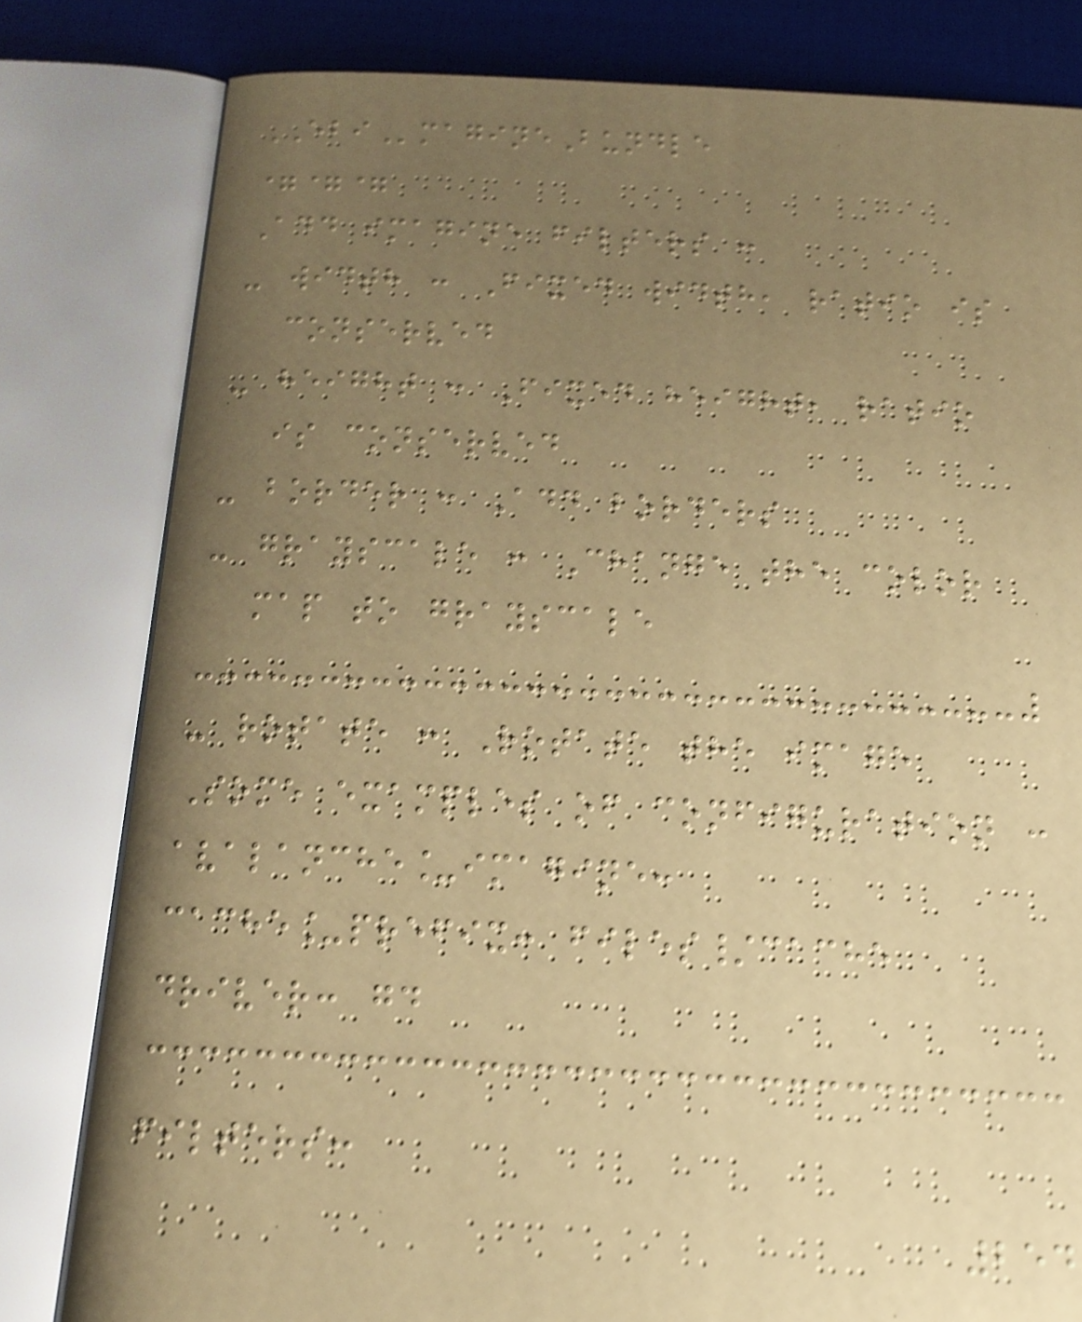EBImagineBundle
===
Add imagine filters :
- width : Fixed width, ratio is
conserved
- height : Fixed height, ratio
is conserved
- border : Add borders
- grayscale : Change the color
map to grayscale
- rotate : Rotate the image
Some examples of configuration :
avalanche_imagine:
cache_prefix: files/cache
driver: gd
filters:
254
